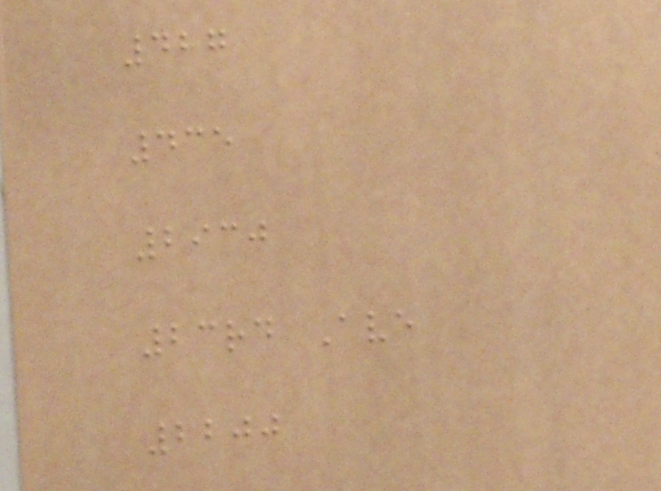427
435
2930
23rd Ave
2200
